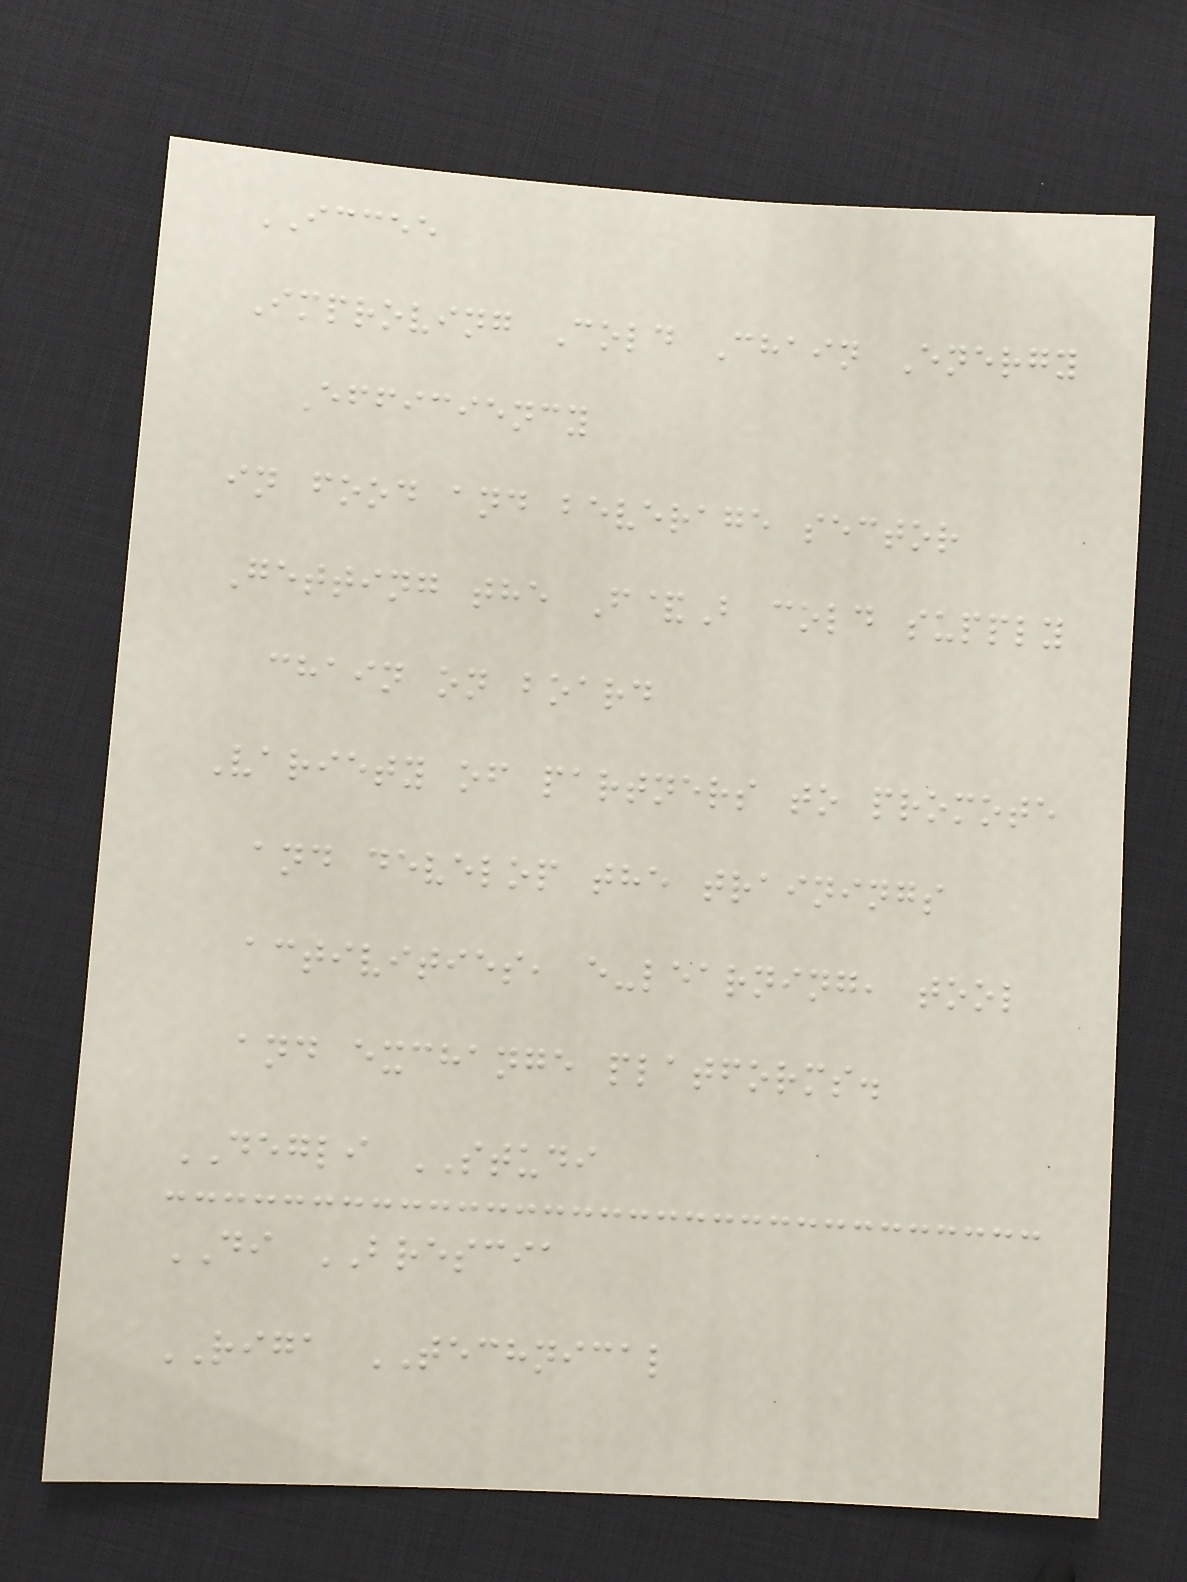ICCEE
Improving Cold Chain Energy
Efficiency
in food and beverage sector
Getting the F&B cold supply
chain on board
Variety of partners to promote
and develop the trainings
activities, e-learning, tool
and exchange platforms.
DEGLI STUDI
DI BRESCIA
RIGA TECHNICAL
